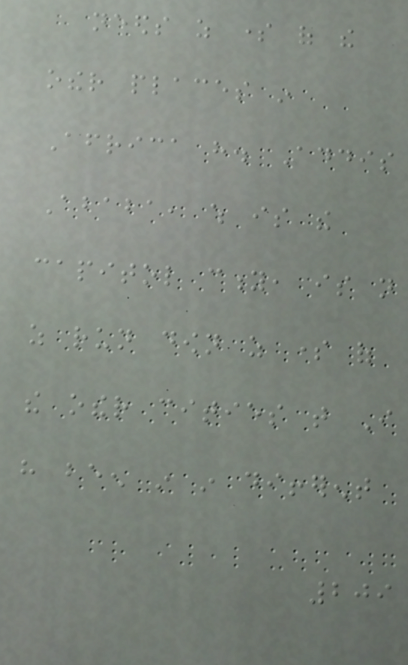needs as some of the
other places in
Africa have. Addis
Ababa, which is the
capitol city, is not
as run down as some of
the other cities that I
have been in in different
209
